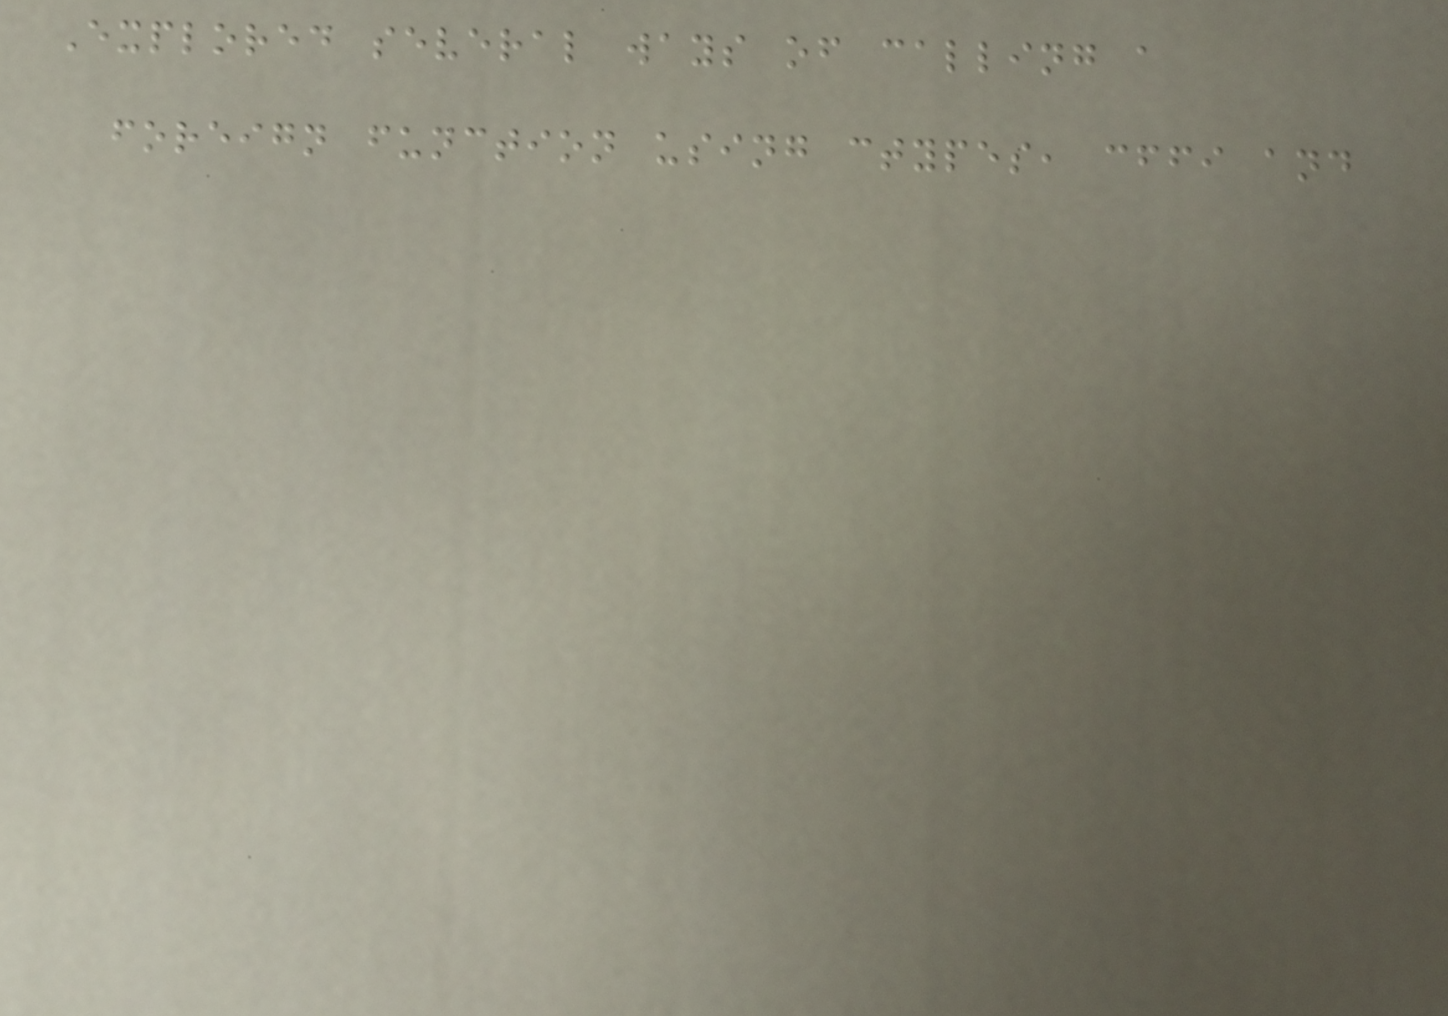Explored several ways of calling a
foreign function using ctypes, cffi and
